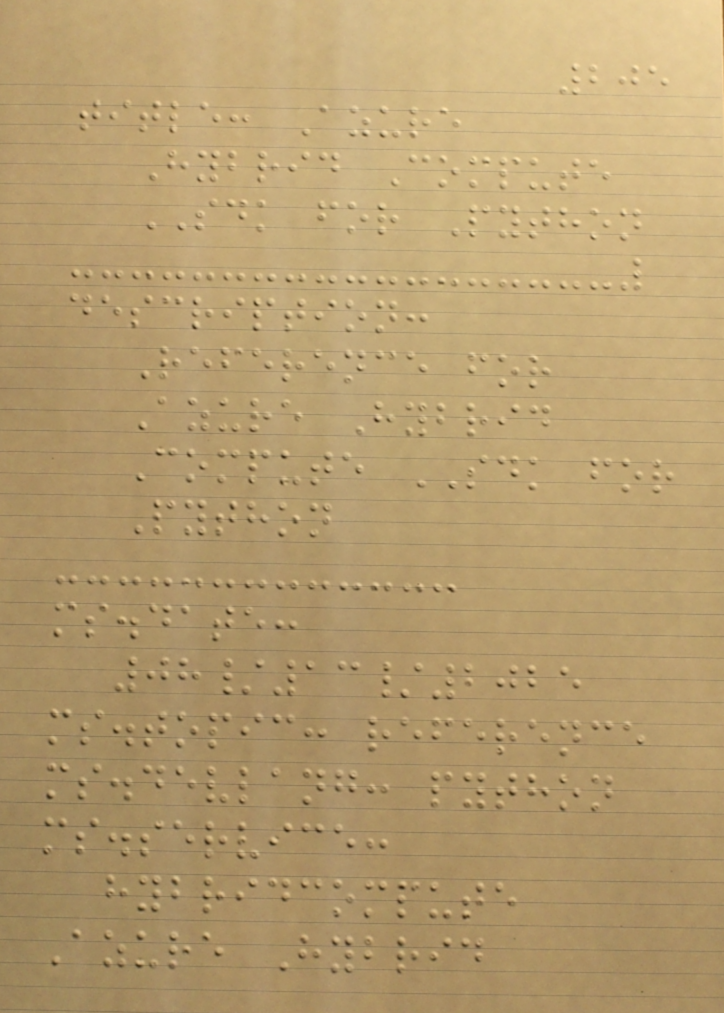205
title: Azure
Hybrid Compute
SDK for Python
description:
Reference for
Azure Hybrid
Compute SDK for
Python
ms.date:
08/13/2025
ms.topic: reference
ms.devlang: python
ms.service:
hybridcompute
Azure Hybrid
